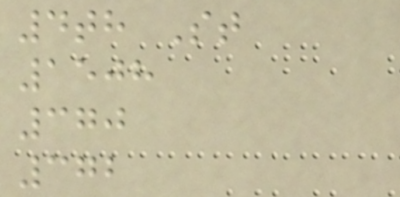4th St
1508
370
372
